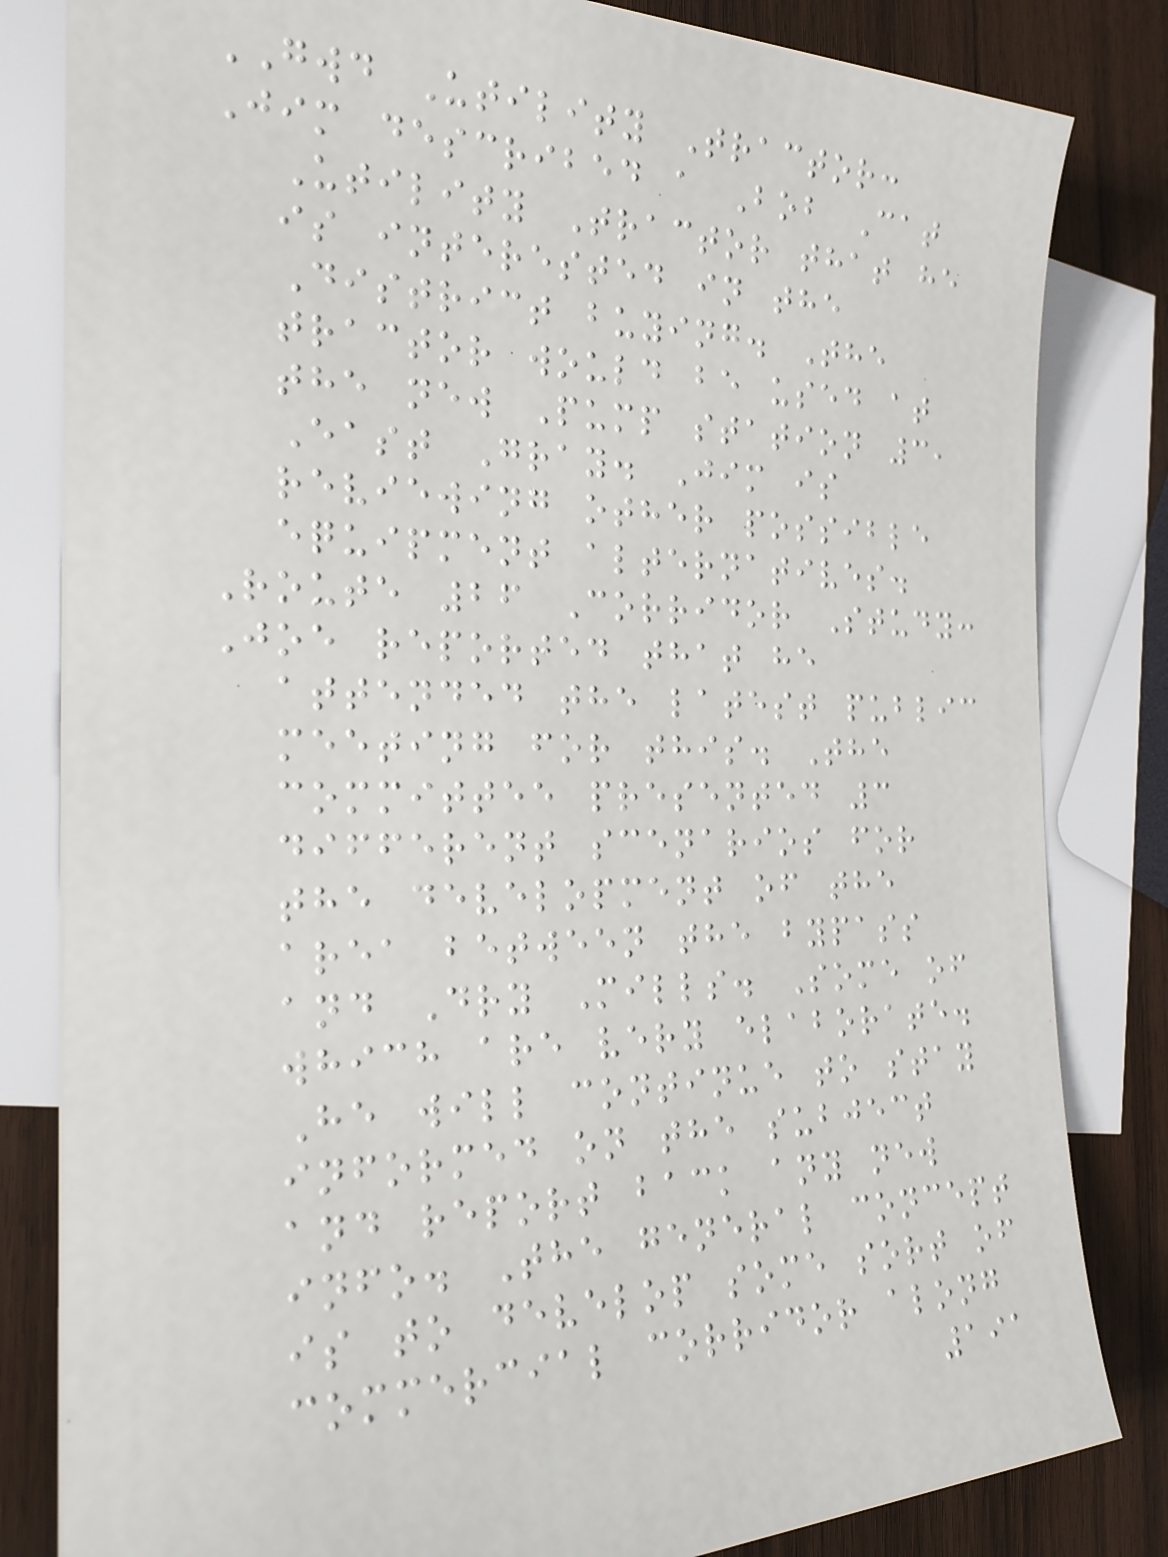GWD Utility Tractor:
Jim described a Bob Cat
Utility Tractor that he
is interested in the
District buying. The
tractor would be used at
the new Pump station 3,
East Gray. Jim is
reviewing other possible
equipment alternatives.
Route 26 Corridor Study:
Joe reported that he
attended the latest public
meeting for this. The
committee presented 3
different scenarios for
the development of the
area between the bypass
and Dry Mills. Some of
which are very elaborate.
He will continue to stay
informed on the subject
and report back any new
info. The general concept
is to develop some sort of
commercial corridor along
191
